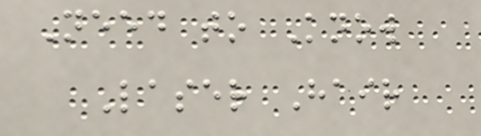Need to Know
Laser Hair
